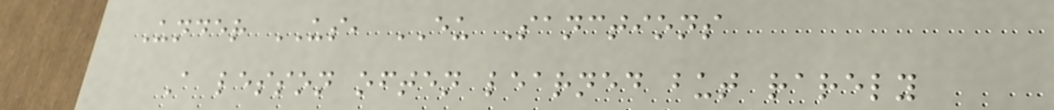Under US, EU Sanctions
A lesson often learned but rarely
